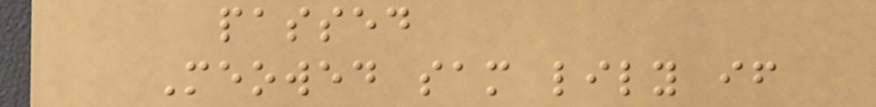passed
Meowed sam lily if
